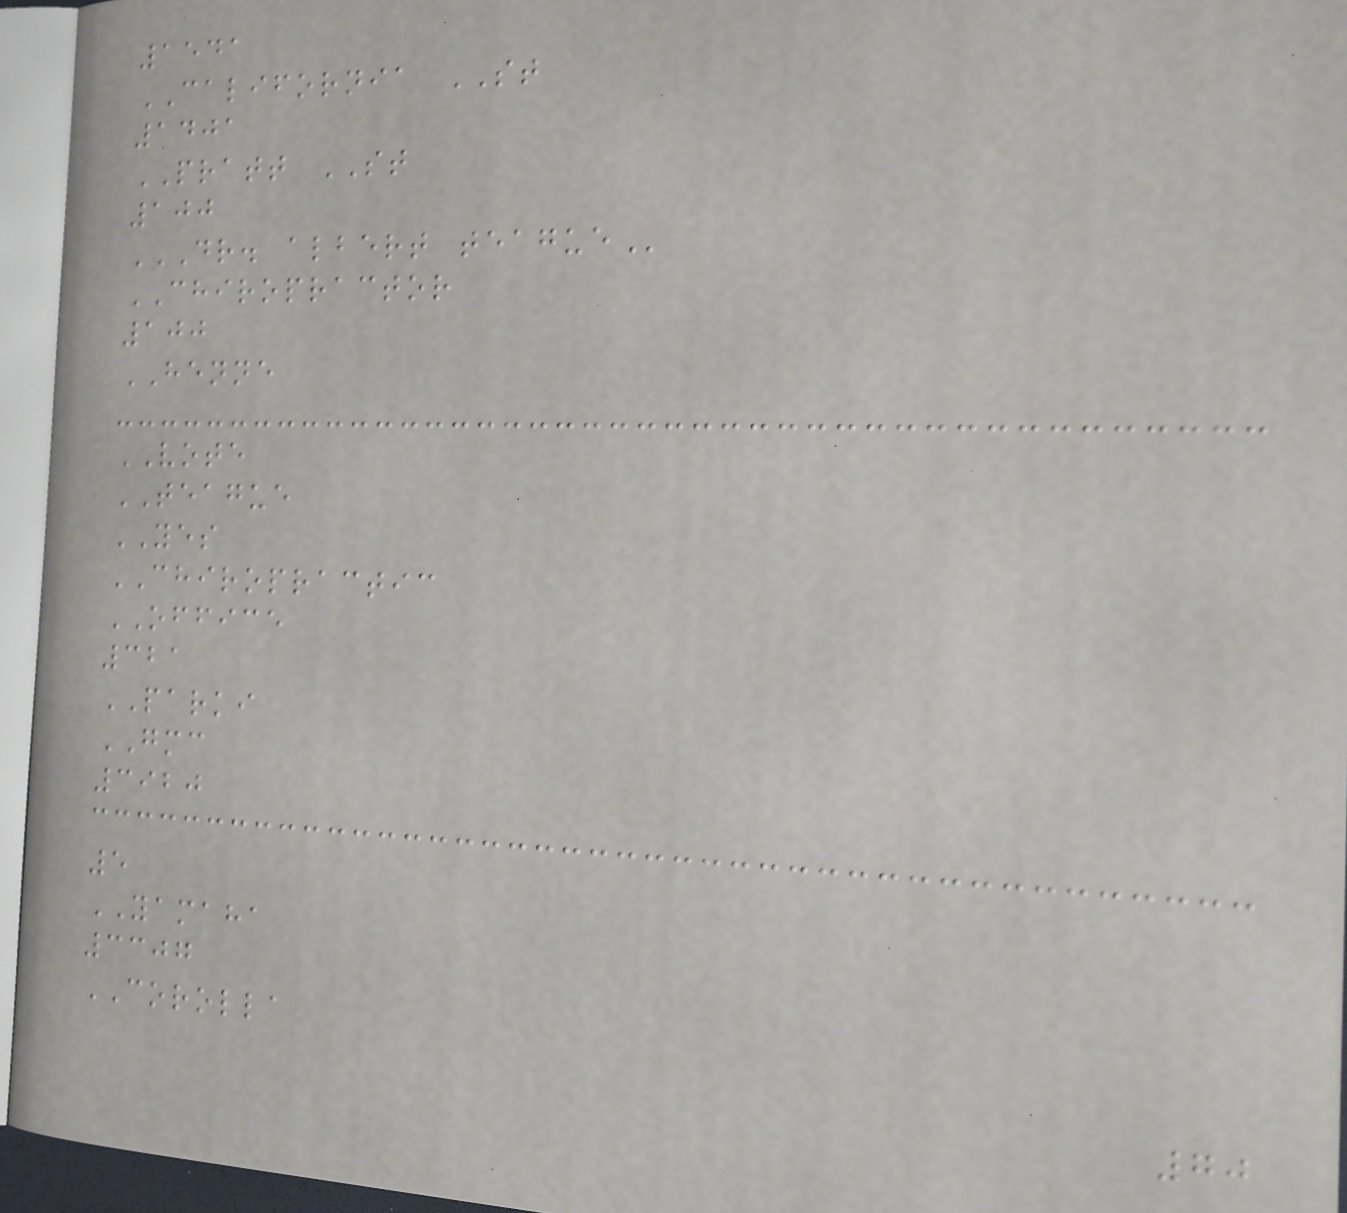1541
CALIFORNIA ST
1401
PRATT ST
100
DR. ALBERT TEAGUE
CHIROPRACTOR
100
HENNE
VOTE
TEAGUE
YES
CHIROPRACTIC
OFFICE
321
PARKI
GMC
3920
5
YAMAHA
3307
COROLLA
70
